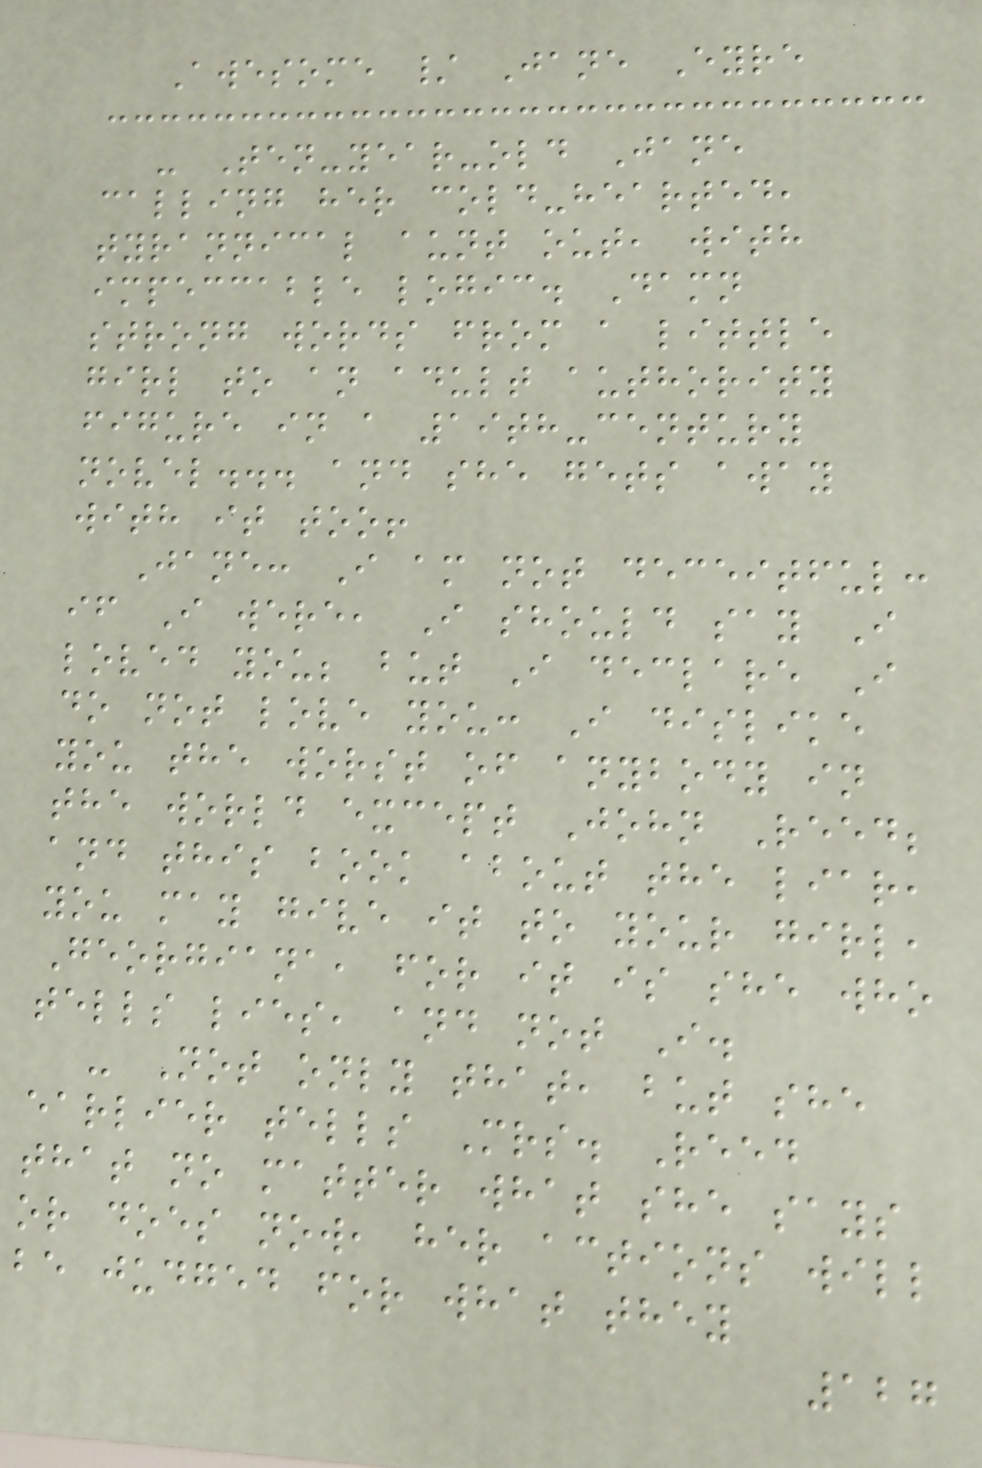Awesome / Jane Eyre
- Ten-year-old Jane
calling her cold-hearted,
tyrannical aunt out, with
impeccable logic. Damn
strong words from a little
girl to an adult authority
figure in a 19th-century
novel... and she gets away
with it too!
Jane: I am not deceitful:
if I were, I should say I
loved you; but I declare I
do not love you: I dislike
you the worst of anybody in
the world except John Reed;
and this book about the liar,
you may give it to your girl,
Georgiana, for it is she who
tells lies, and not I.
- Not only that, but she
earlier tells Mrs. Reed
that no matter what she says
or does now, her actions will
be judged for what they
127
